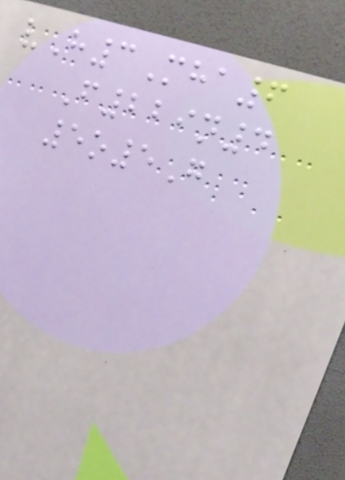vH3Mha6
F229n4
5o5G
